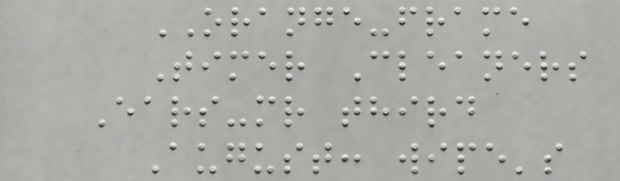ORANGE-frame
Timer Cleaners
Ears-mr third
August: wipe's
